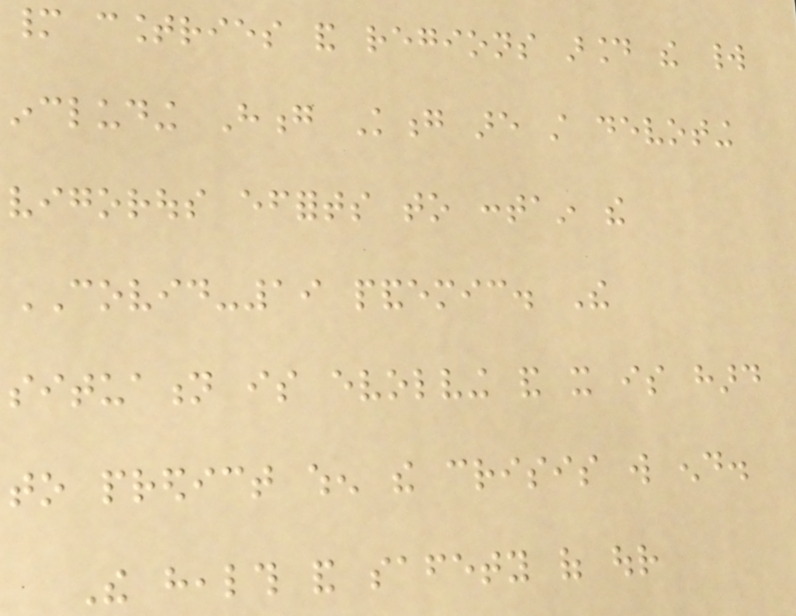many countries and regions around the world
including Hong Kong are still devoting
vigorous efforts to contain the
COVID-19 pandemic. The
situation is evolving and it is hard
to predict when the crisis will end.
The health and safety of our
